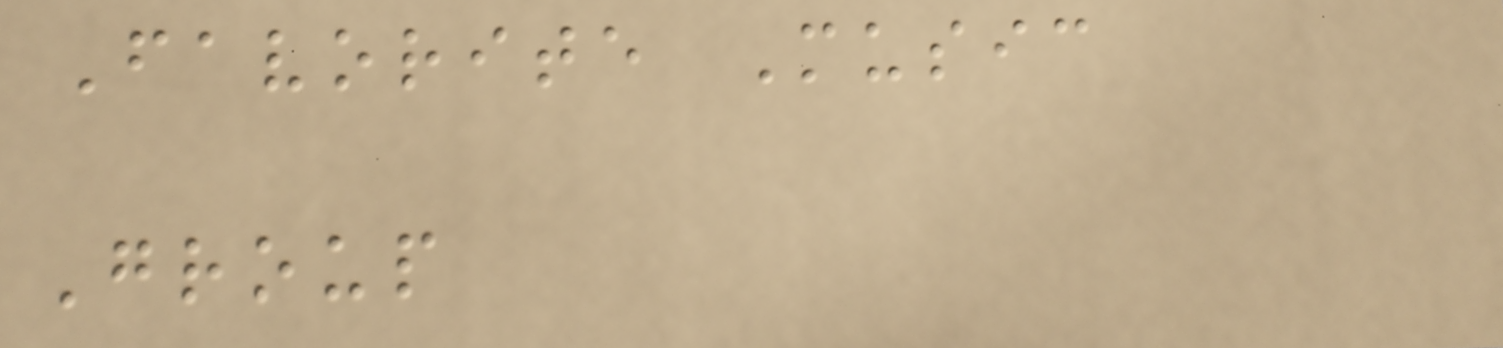Favorite Music
Group
